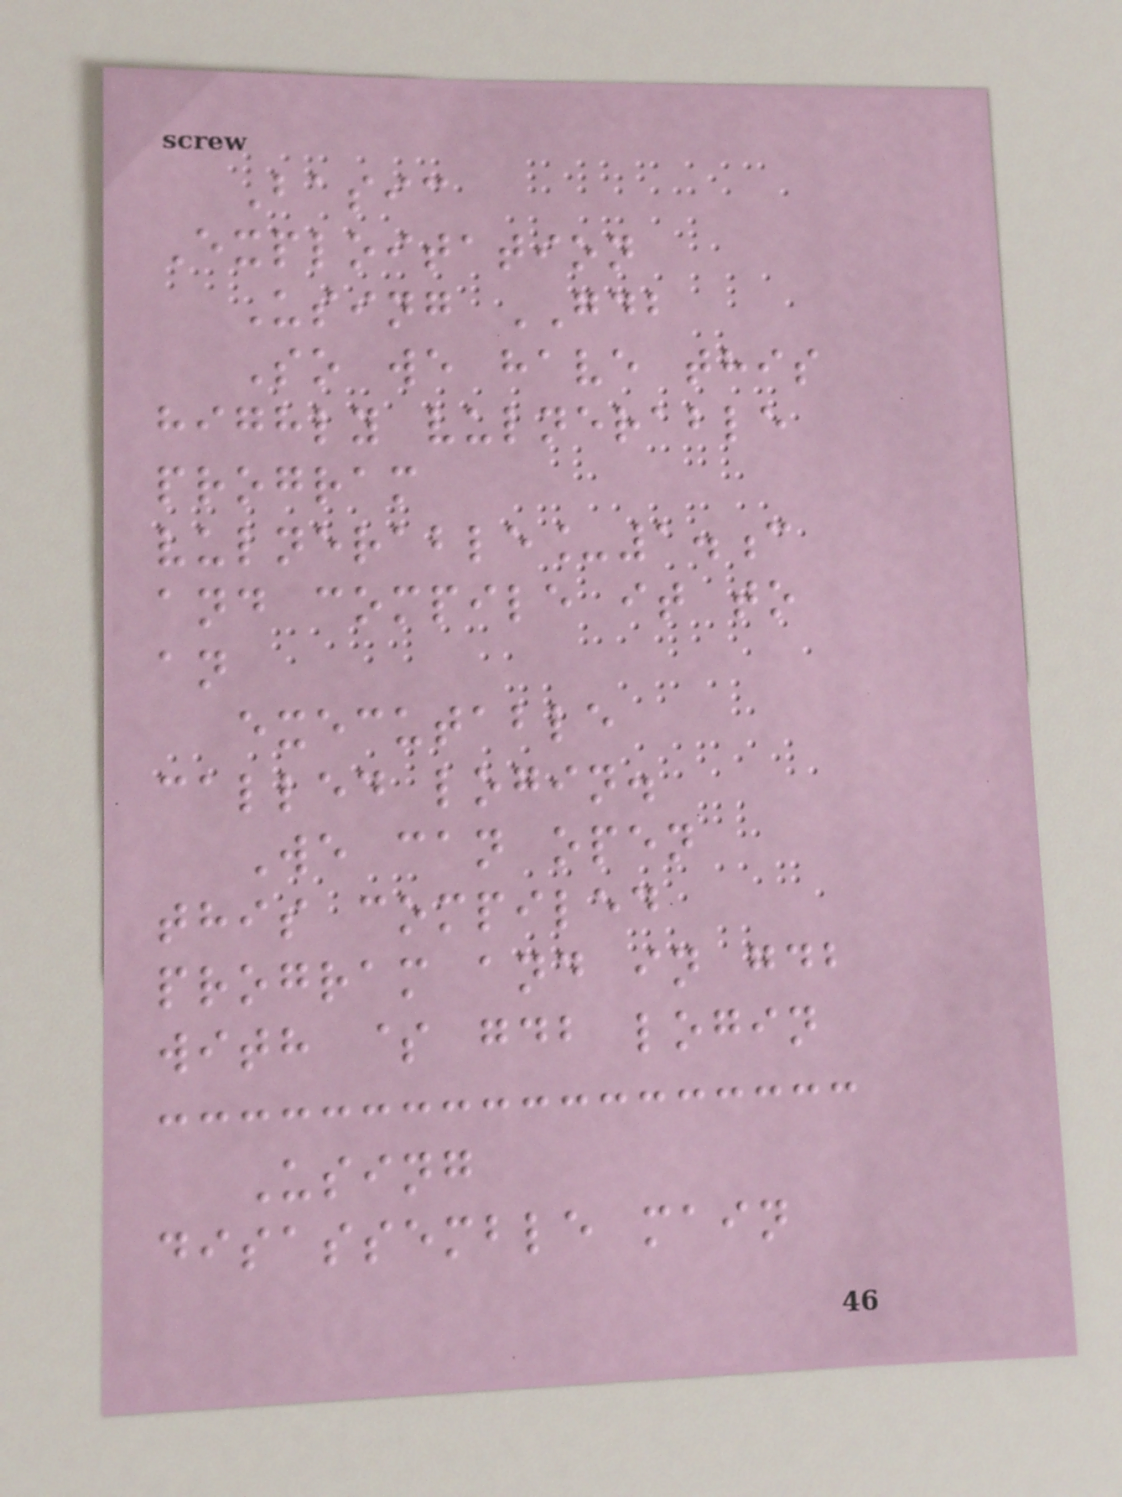Basic
Exploitation
Using GDB
So we have this
highly vulnerable
program
vulnerable_1.c
and compile it to
an
executable
called login.
We can open
this compiled
program and in gdb
with $ gdb login
Using
disassemble main
